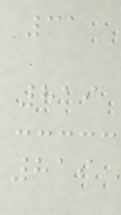31
819
819
